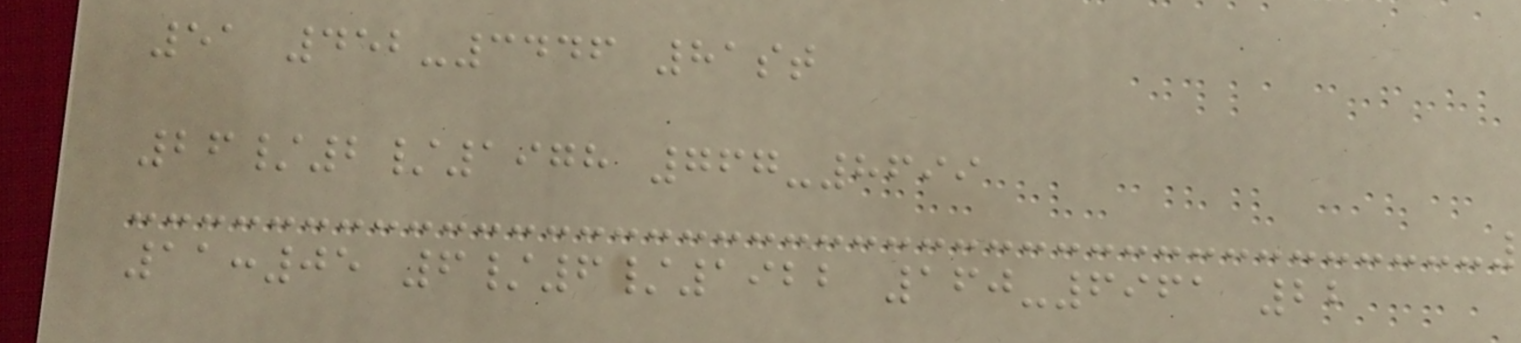51 452-3446 81st
26/2/1978 767-8699
11:05 6/6/1922 160-6961 22
